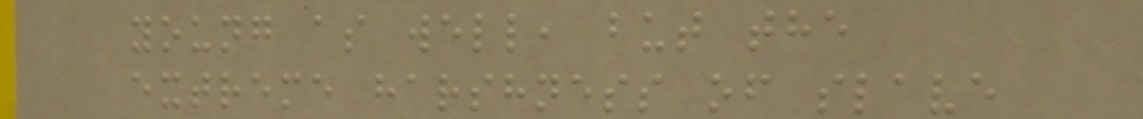young as well, but the
extreme harshness of slave
